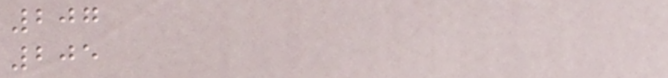207
205
